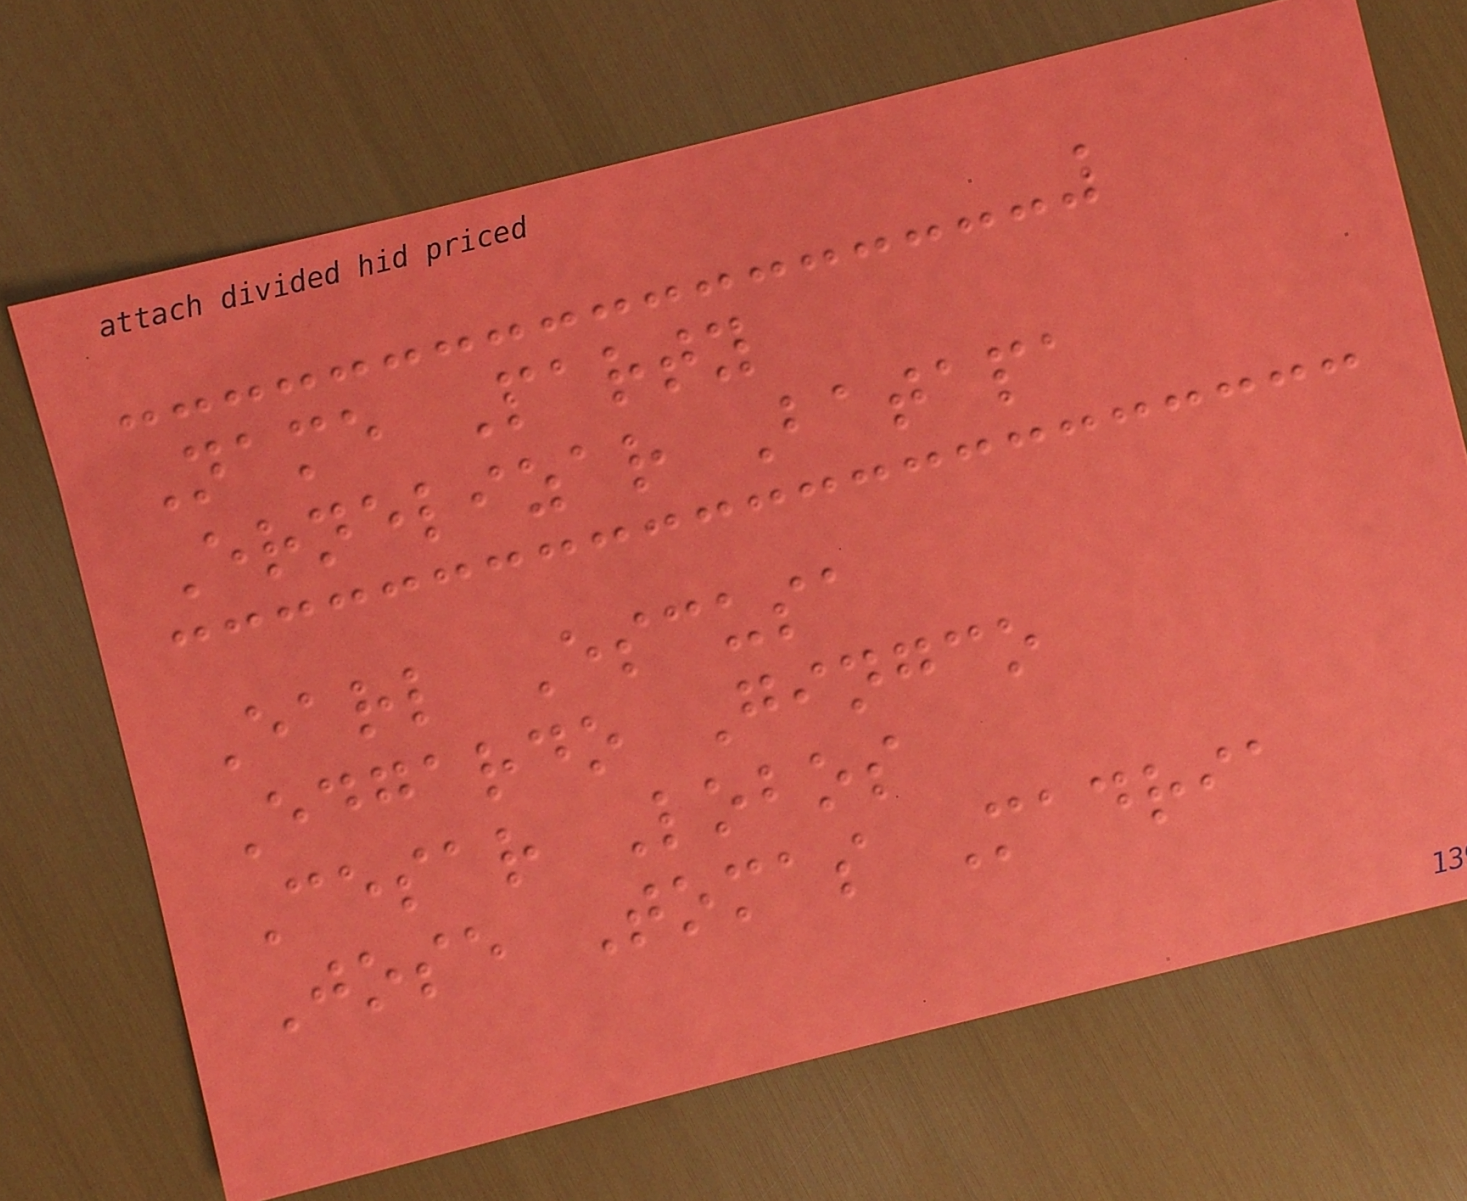Name Party
Ernelizar Batapa
Earl Escusa
Edgardo Gingco
Cesar Lobos
Jose Tomas Madria
